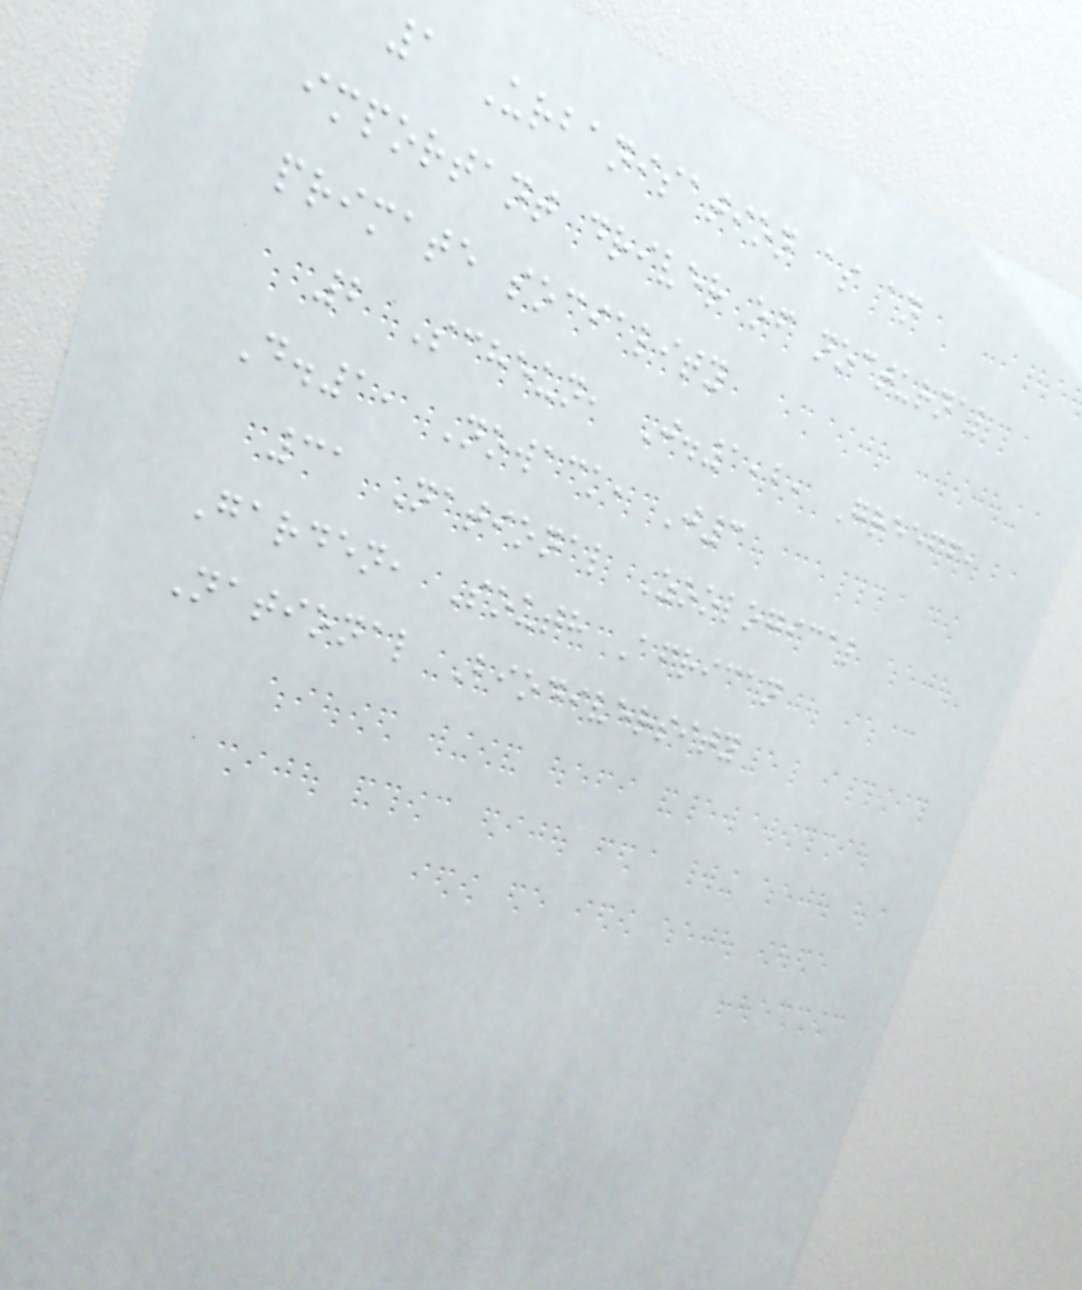1 Urbanisation as an
important driver of nocturnal
primate sociality
2 Scheun, J.1,2, Greeff,
D.1, Nowack, J3
31 National Zoological
Garden, South African
National Biodiversity
